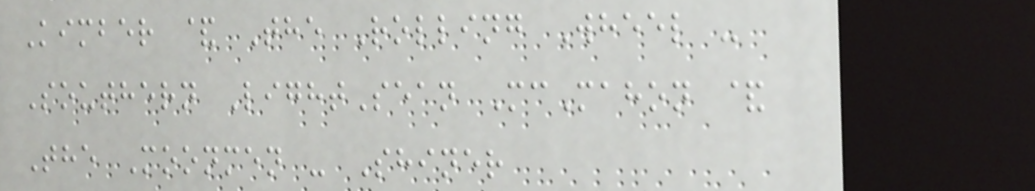Kimber & The Rolling Wheel -
Southern LightSean McMahon &
The Moonmen - Shiner
